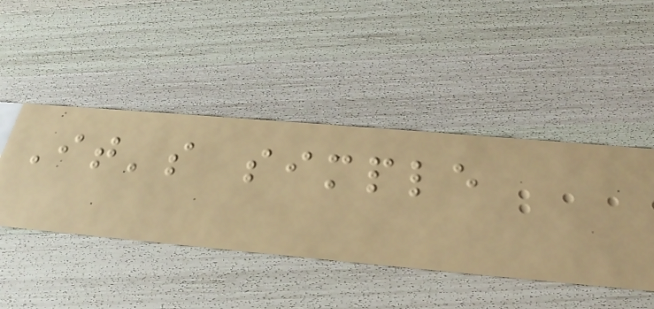It's simple
